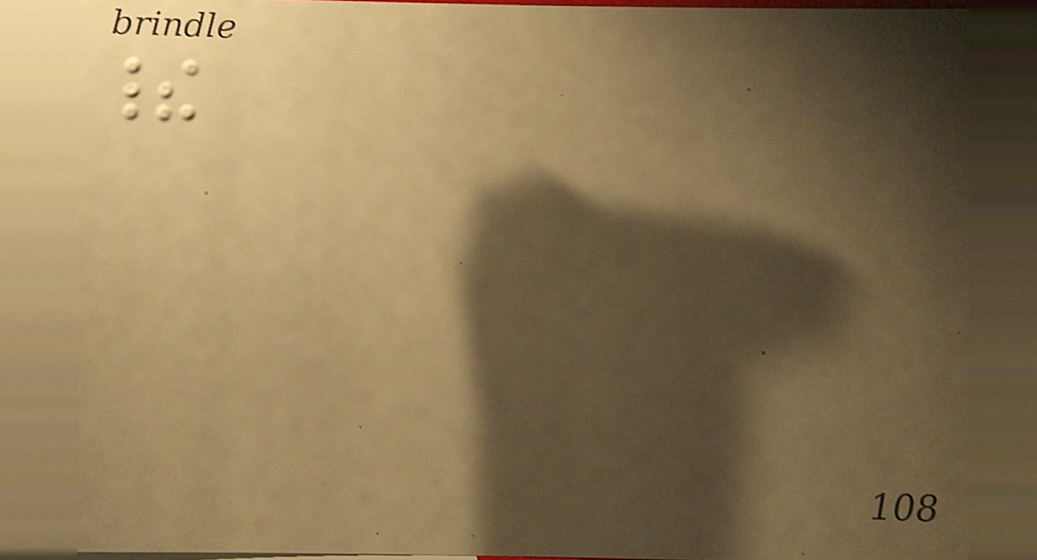their
